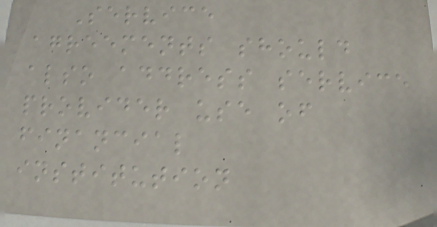Service
agreements should
also address service
provider use of
financial
institution
